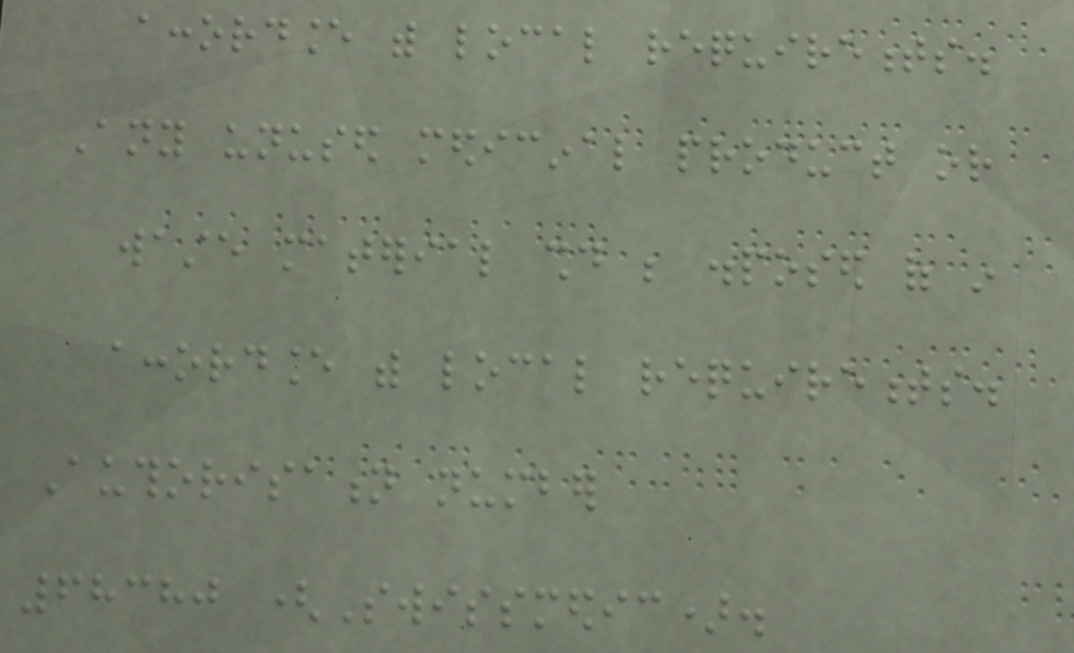accordance with local requirements.
Any unused medicinal product or
waste material should be disposed of in
accordance with local requirements.
Authorisation number
68380 (Swissmedic).
